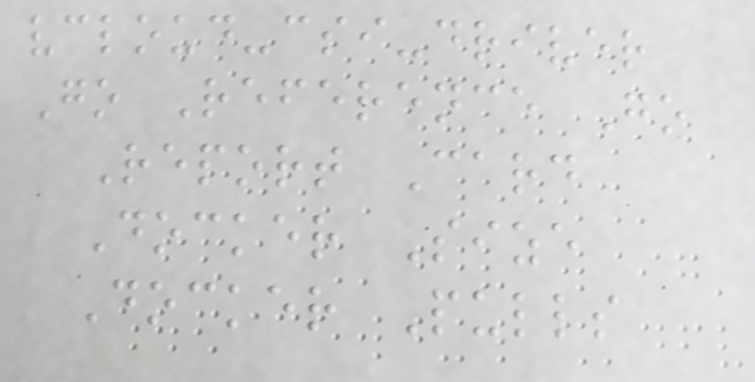vcloud-csi-driver
Go Reference Go
Report Card
Docker Size
Docker Pulls
